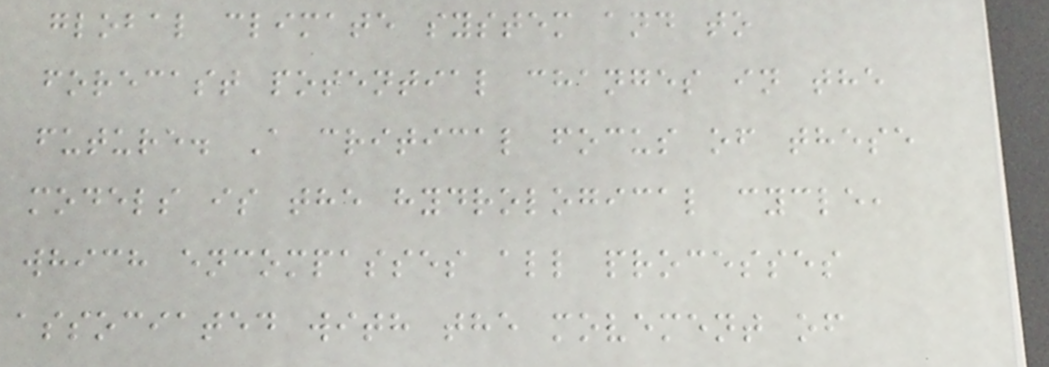global climate system and to
forecast potential changes in the
future. A critical focus of these
models is the hydrological cycle,
which encompasses all processes
associated with the movement of
